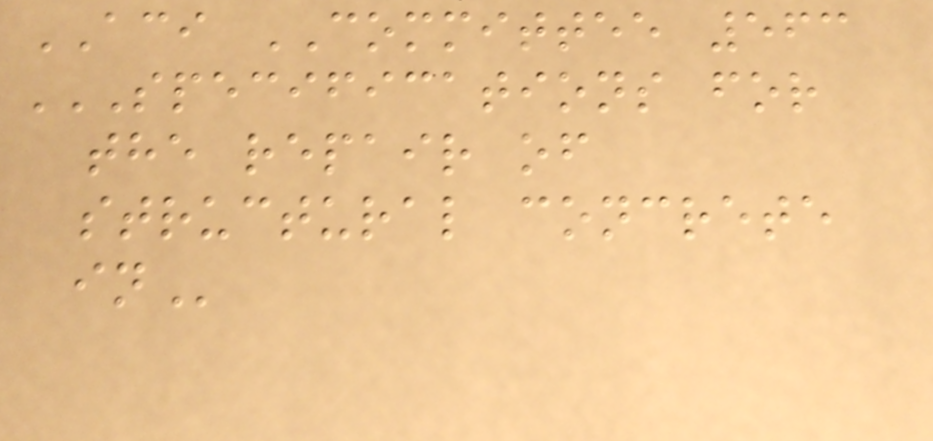ACI COMMITTEE 563
SPECIFICATIONS FOR
THE REPAIR OF
STRUCTURAL CONCRETE
IN
